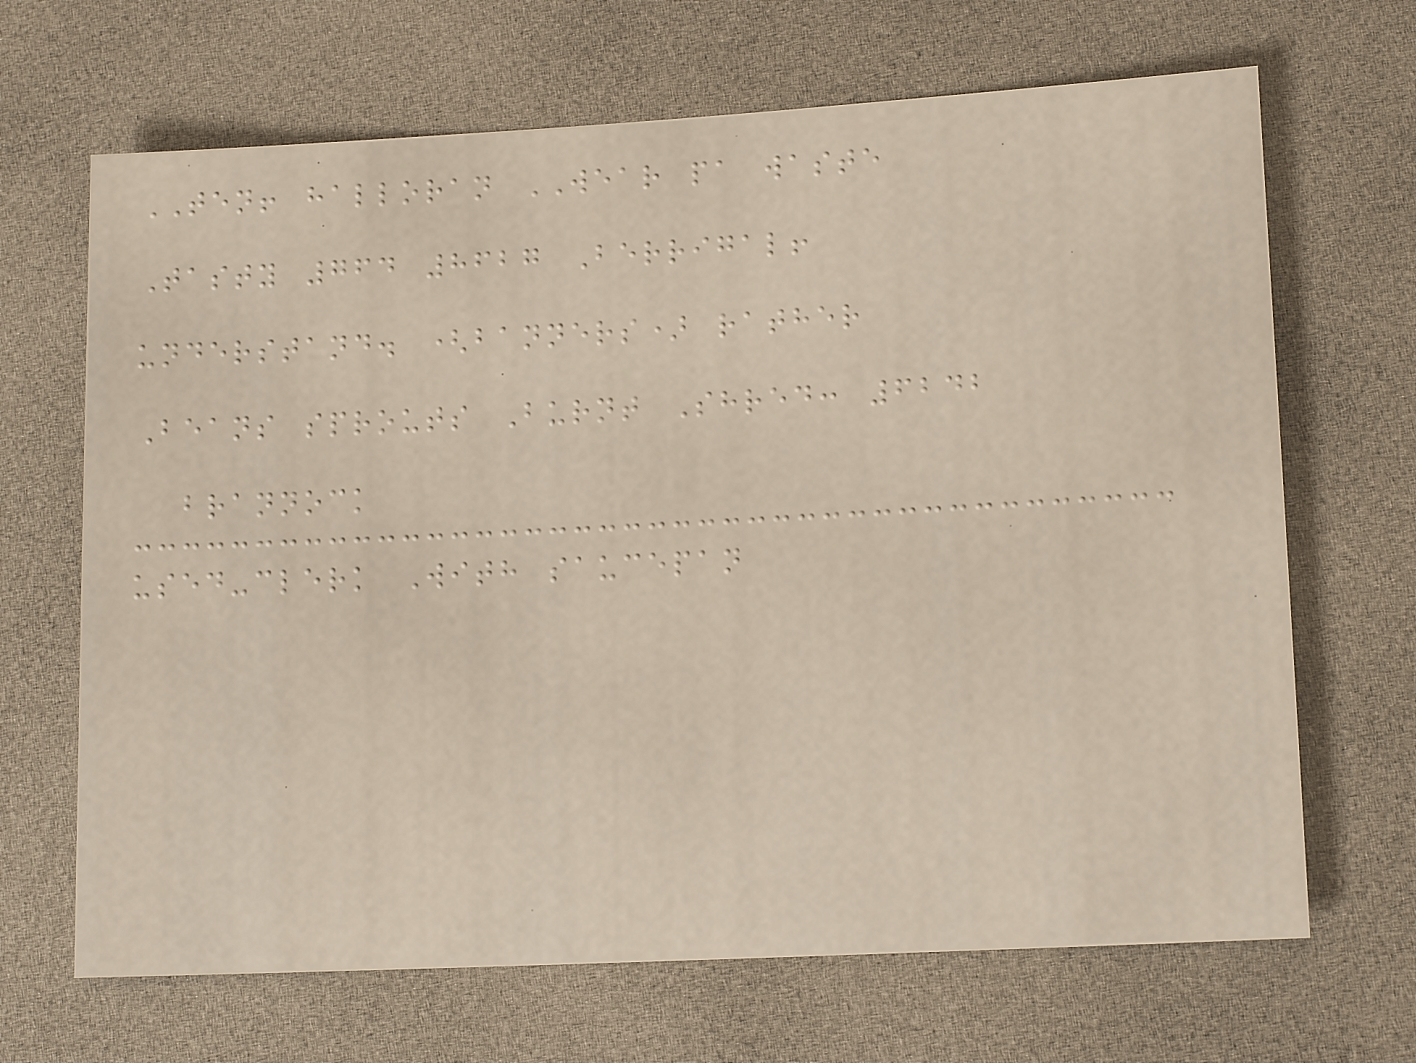TEN! halloran WEAR pa waste
Tasty 764 8627 Berrigal!
understand. (banners) rather
Beans sprouts Burnt Shred: 6242
brannock
used-clerk With saucepan
